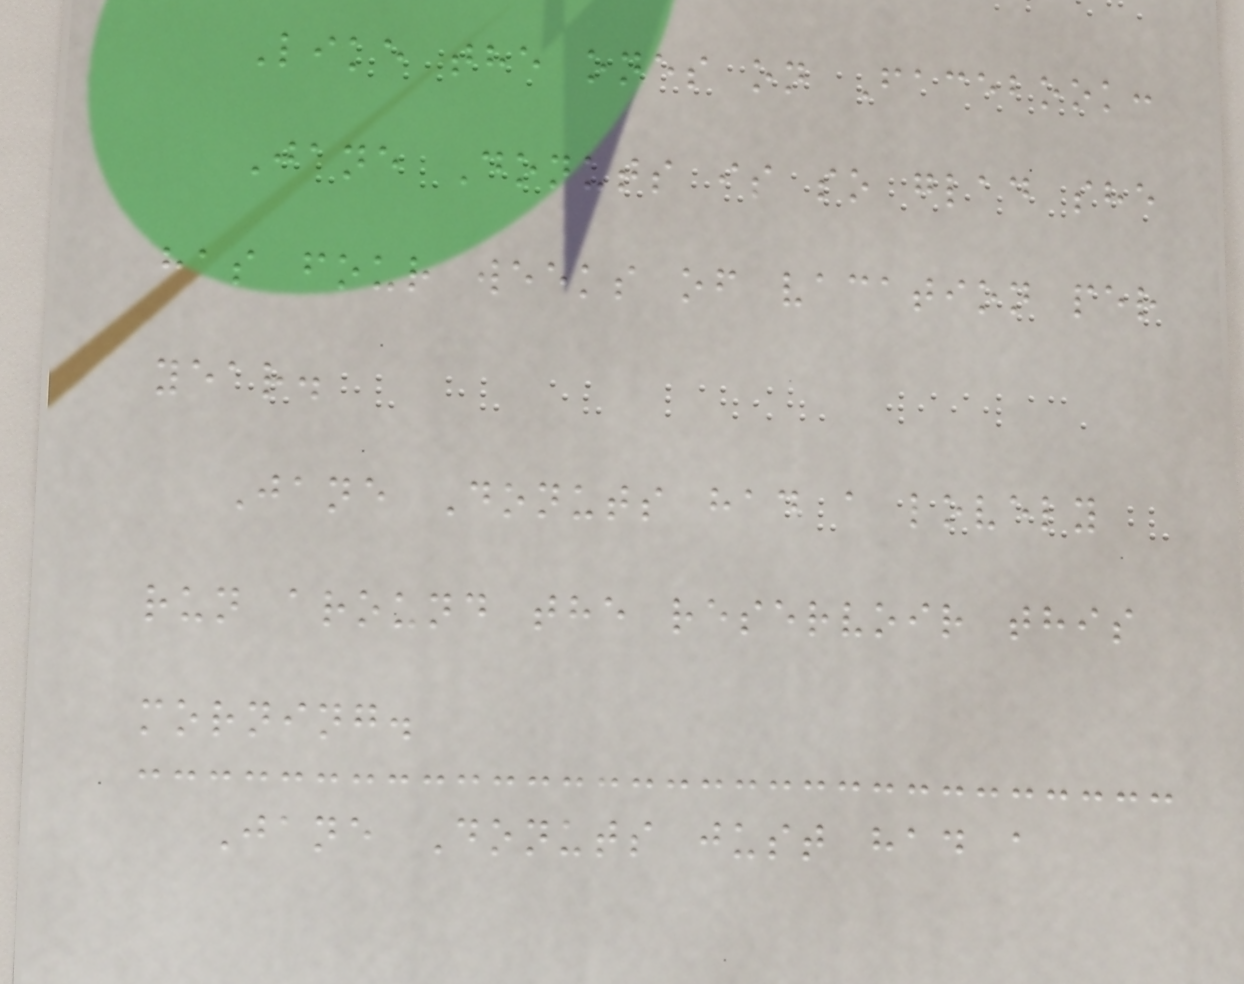Like the ones on Facebook:
Jane Donuts is so glad she
has four weeks of vacation per
year.
Jane Donuts had a lovely
run around the reservoir this
morning.
Jane Donuts just had a
